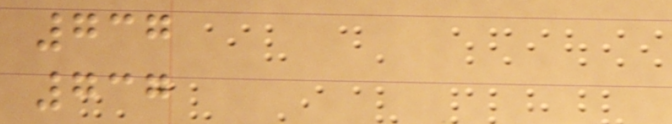737
737
